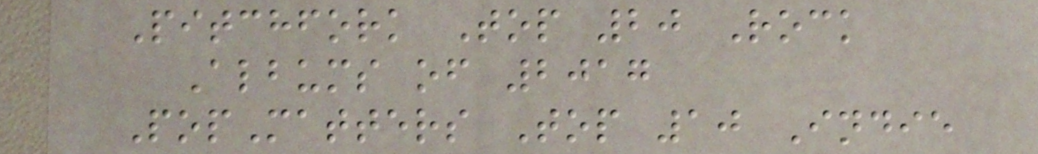Pitchfork Top 20 Rock
Albums of 2017
PopMatters Top 10 Indie
